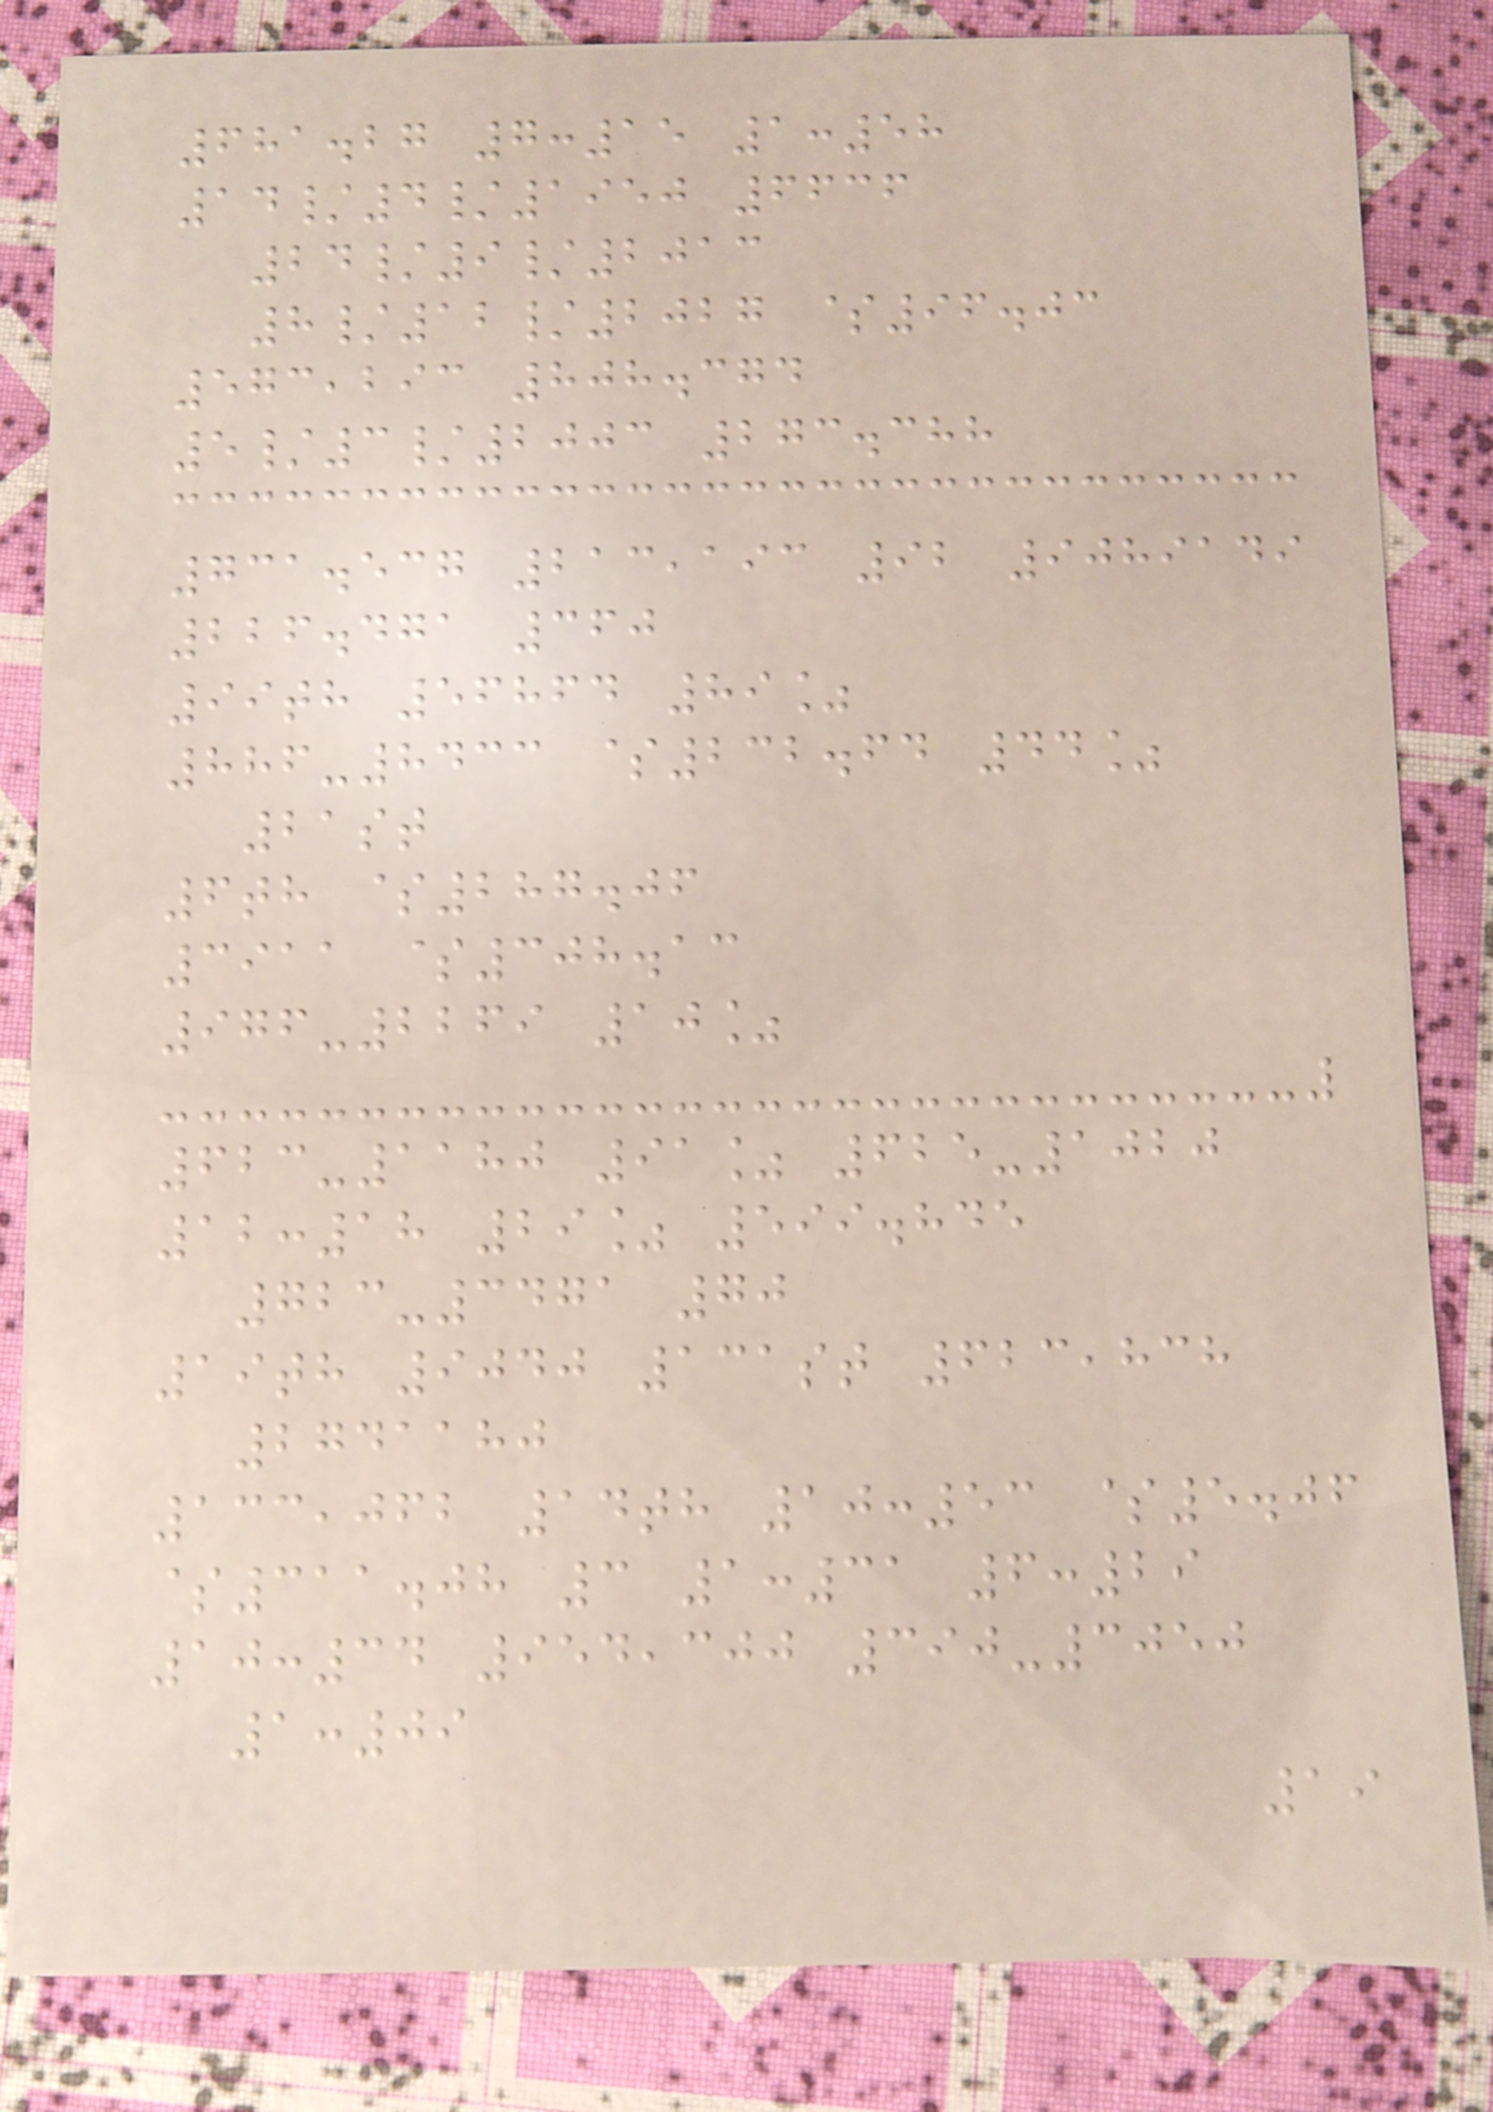681.27 7:15 1:58
14/4/1950 6636
24/9/2013
8/12/2027 $96.03
573,293 808.374
5/3/2003 273.388
731.537 213,193 92 9089149
226.471 360
99th 56864 89%
886-8433 $232.64 44%
21st
6th $287.06
3911 $308.13
976-2269 10%
623-1180 91% 625-1020
12:18 29% 599.845
723-3471 70
19th 9040 131st 623,838
2741180
133,062 14th 10:53 $5.06
$311.08 3 1:31 6:29
10:34 954,300 390-3050
1:09
19
